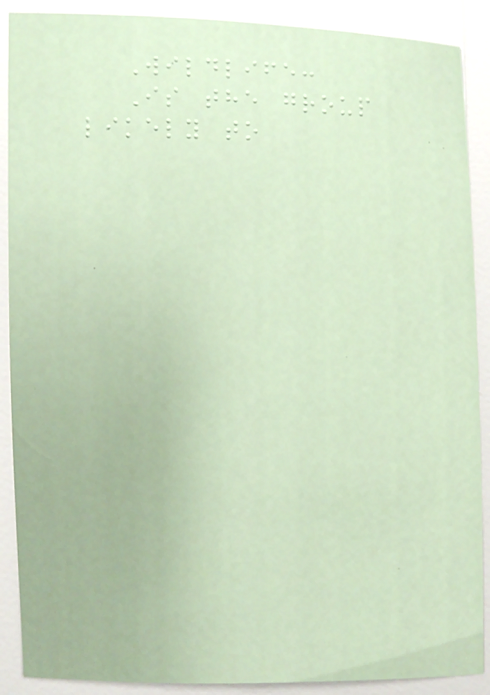Wildlife:
Is the group
likely to
